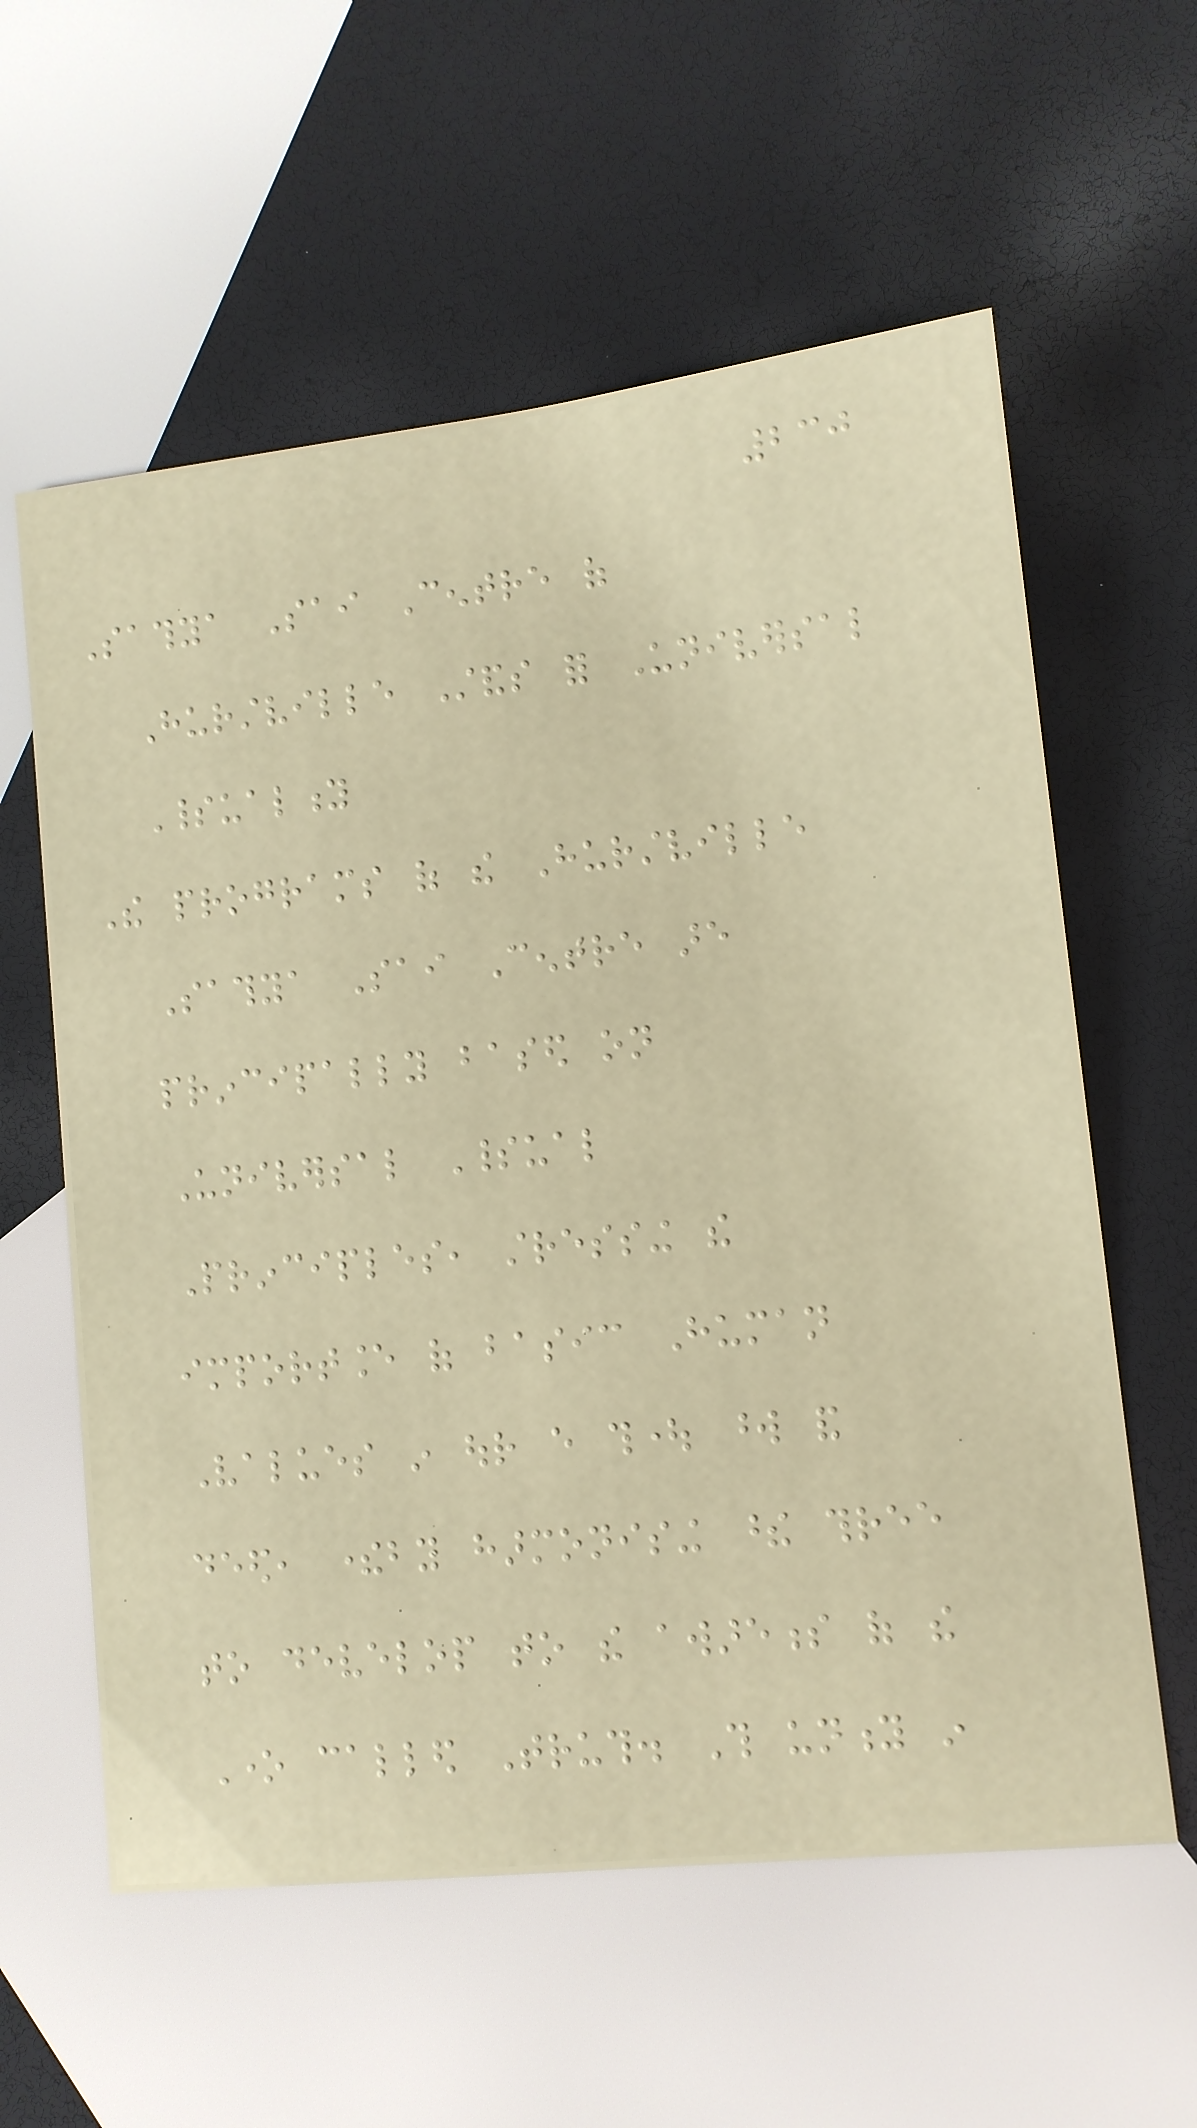230
Sathya Sai Centre of
Hurstville Stands for Universal
Spirituality
The programs of the Hurstville
Sathya Sai Centre are
principally based on
Universal Spiritual
Principles, stressing the
importance of basic Human
Values in our every thought word and
deed, thereby harmonising these three
to develop to the awareness of the
One called Truth. This unity in
